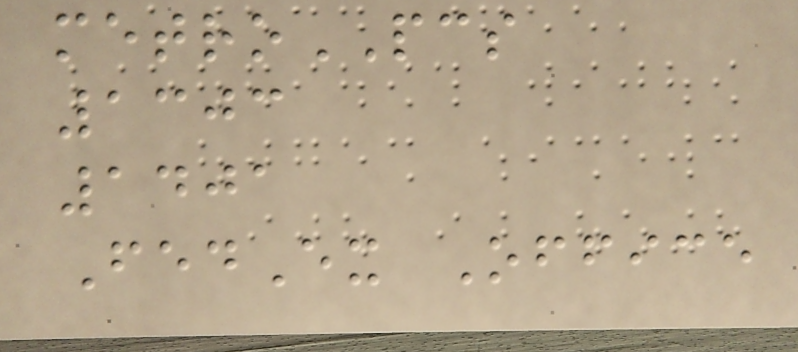metroPCS
1303
1401
FedEx Office
